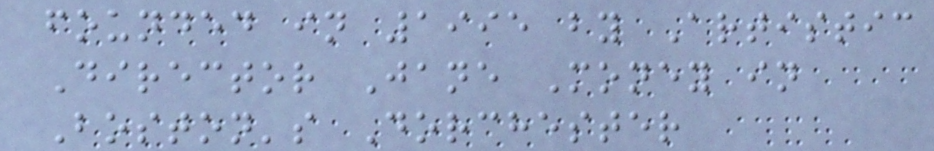founded in 1995 by Artistic
Director Jane Money in
Boston's Dorchester
